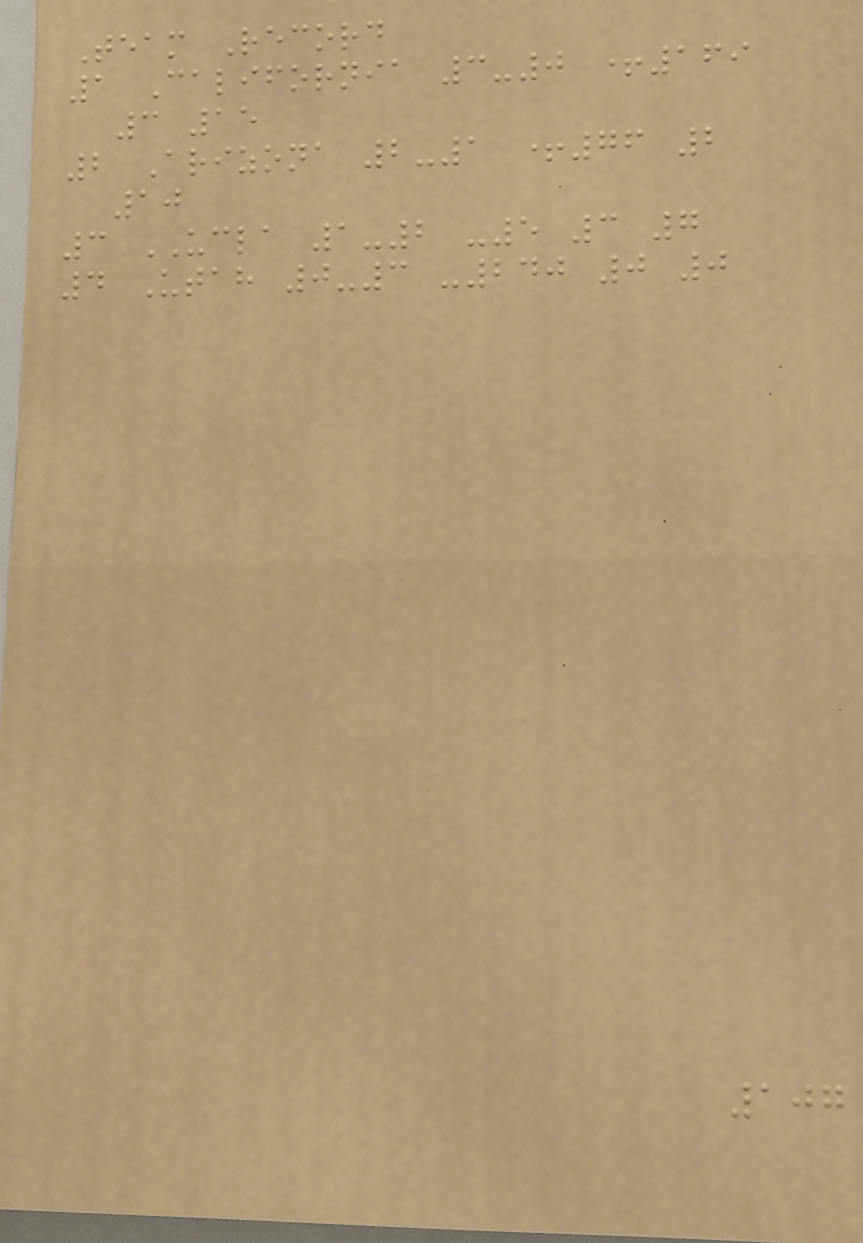Team Record
1 California 3-0 +169
3 15
2 Arizona 2-1 +76 2
10
3 UCLA 1-2 -5 3 7
4 Utah 0-3 -240 0 0
107
